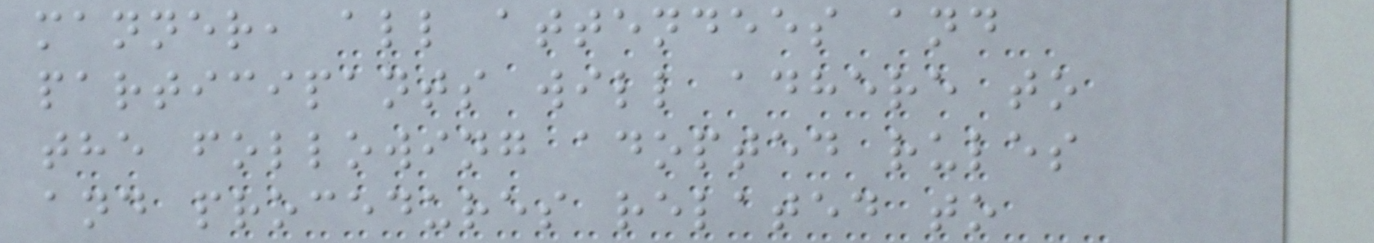manner, all attendees and
participants will adhere to
the following adopted rules
and procedures related to
